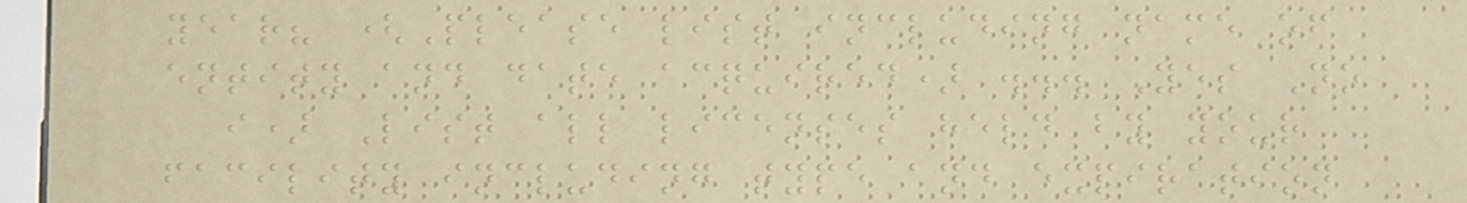year? (Please list including name of
entity and date acquired) ... Yes No
i) List all licenses held by your
facility including type and expiration
